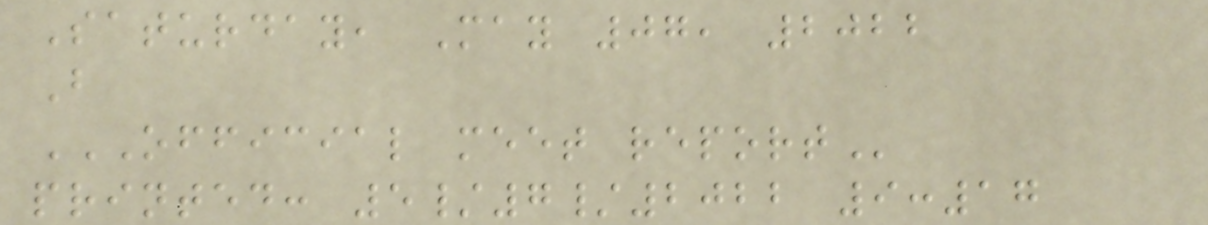Saturday, May 07, 2022
B
OFFICIAL MEET REPORT
printed: 5/7/2022 9:17
